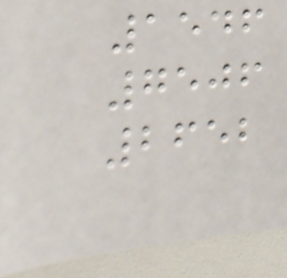1546
7506
2652
